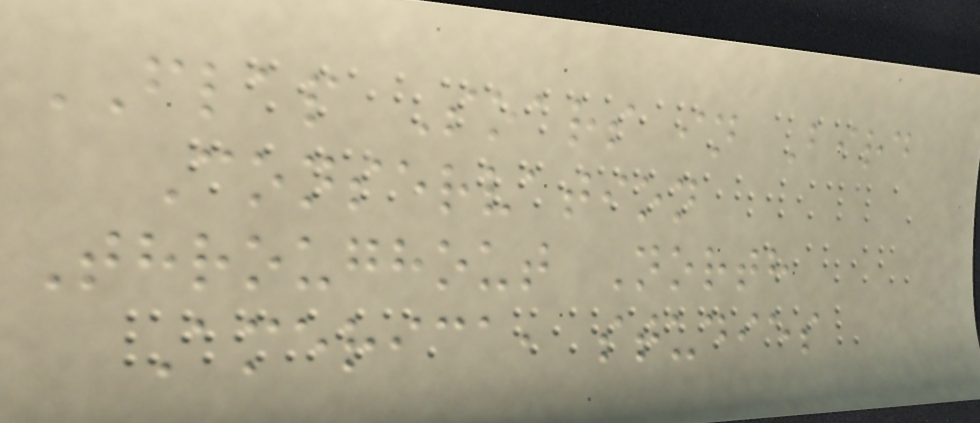FLAP Soars in Bird
Conservation
Throughout North
America, studies
